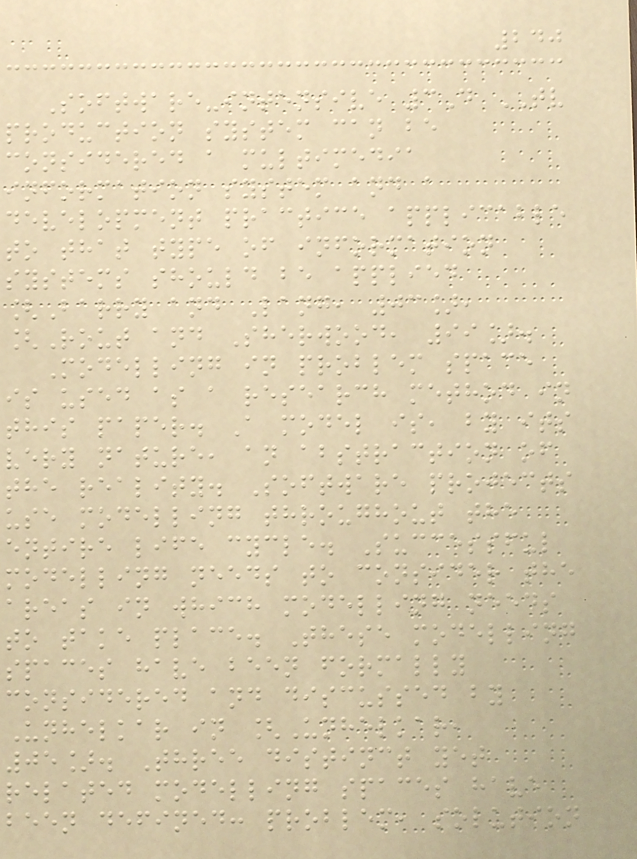240
Software-intensive 3D TV
production system can be
considered a multimedia
information system and a
development practice applicable
to that type of information
systems should be applied
[Barry and Lang, 03],
[Rout and Sherwood, 99].
Modelling in problem space
is used as a research method in
this paper. A model is, by its
very nature, an abstraction of
the reality. Software projects
use modelling throughout the
entire life cycle. Successful
modelling needs to consider the
areas in which modelling needs
to take place. These modelling
spaces have been formally
considered and discussed by
Unhelkar in [Unhelkar,
05]. Three distinct yet
related modelling spaces have
been defined: problem, solution
